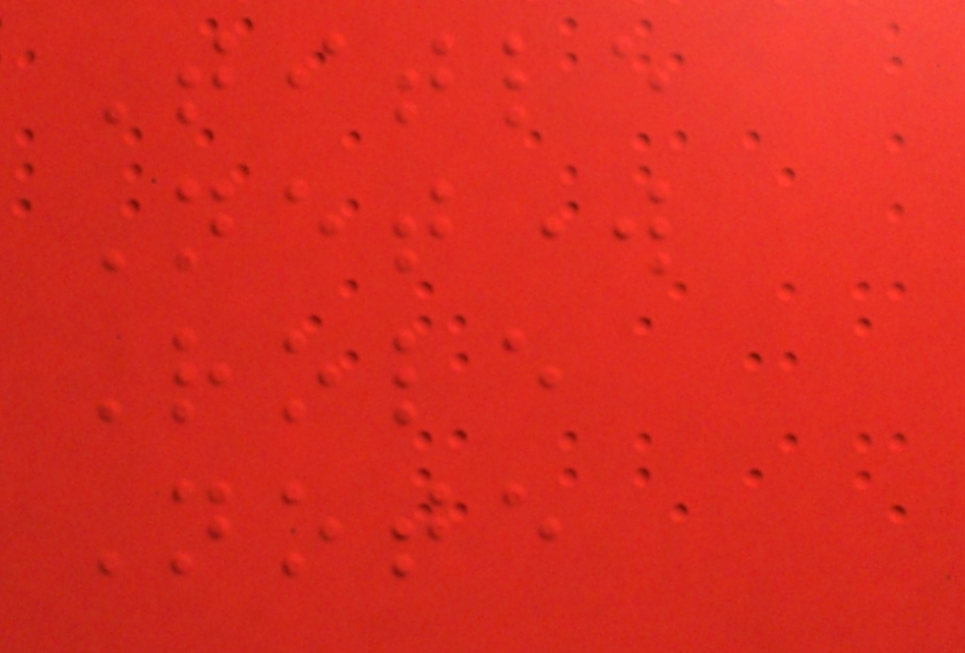Title
Network
Role
Note
